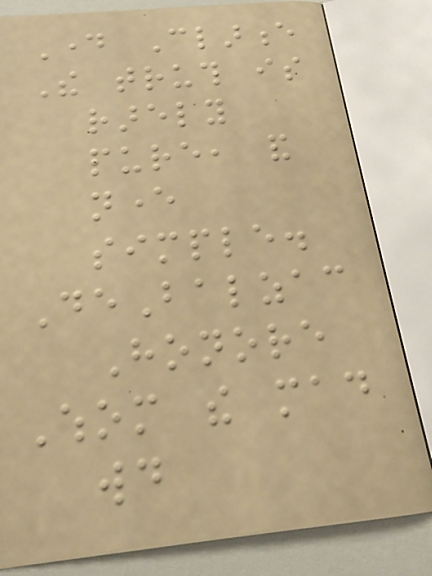Day Clarence
The truth is
rarely
pure, and
never
simple.
DeBalzac
Honore
Whom the mad
would
